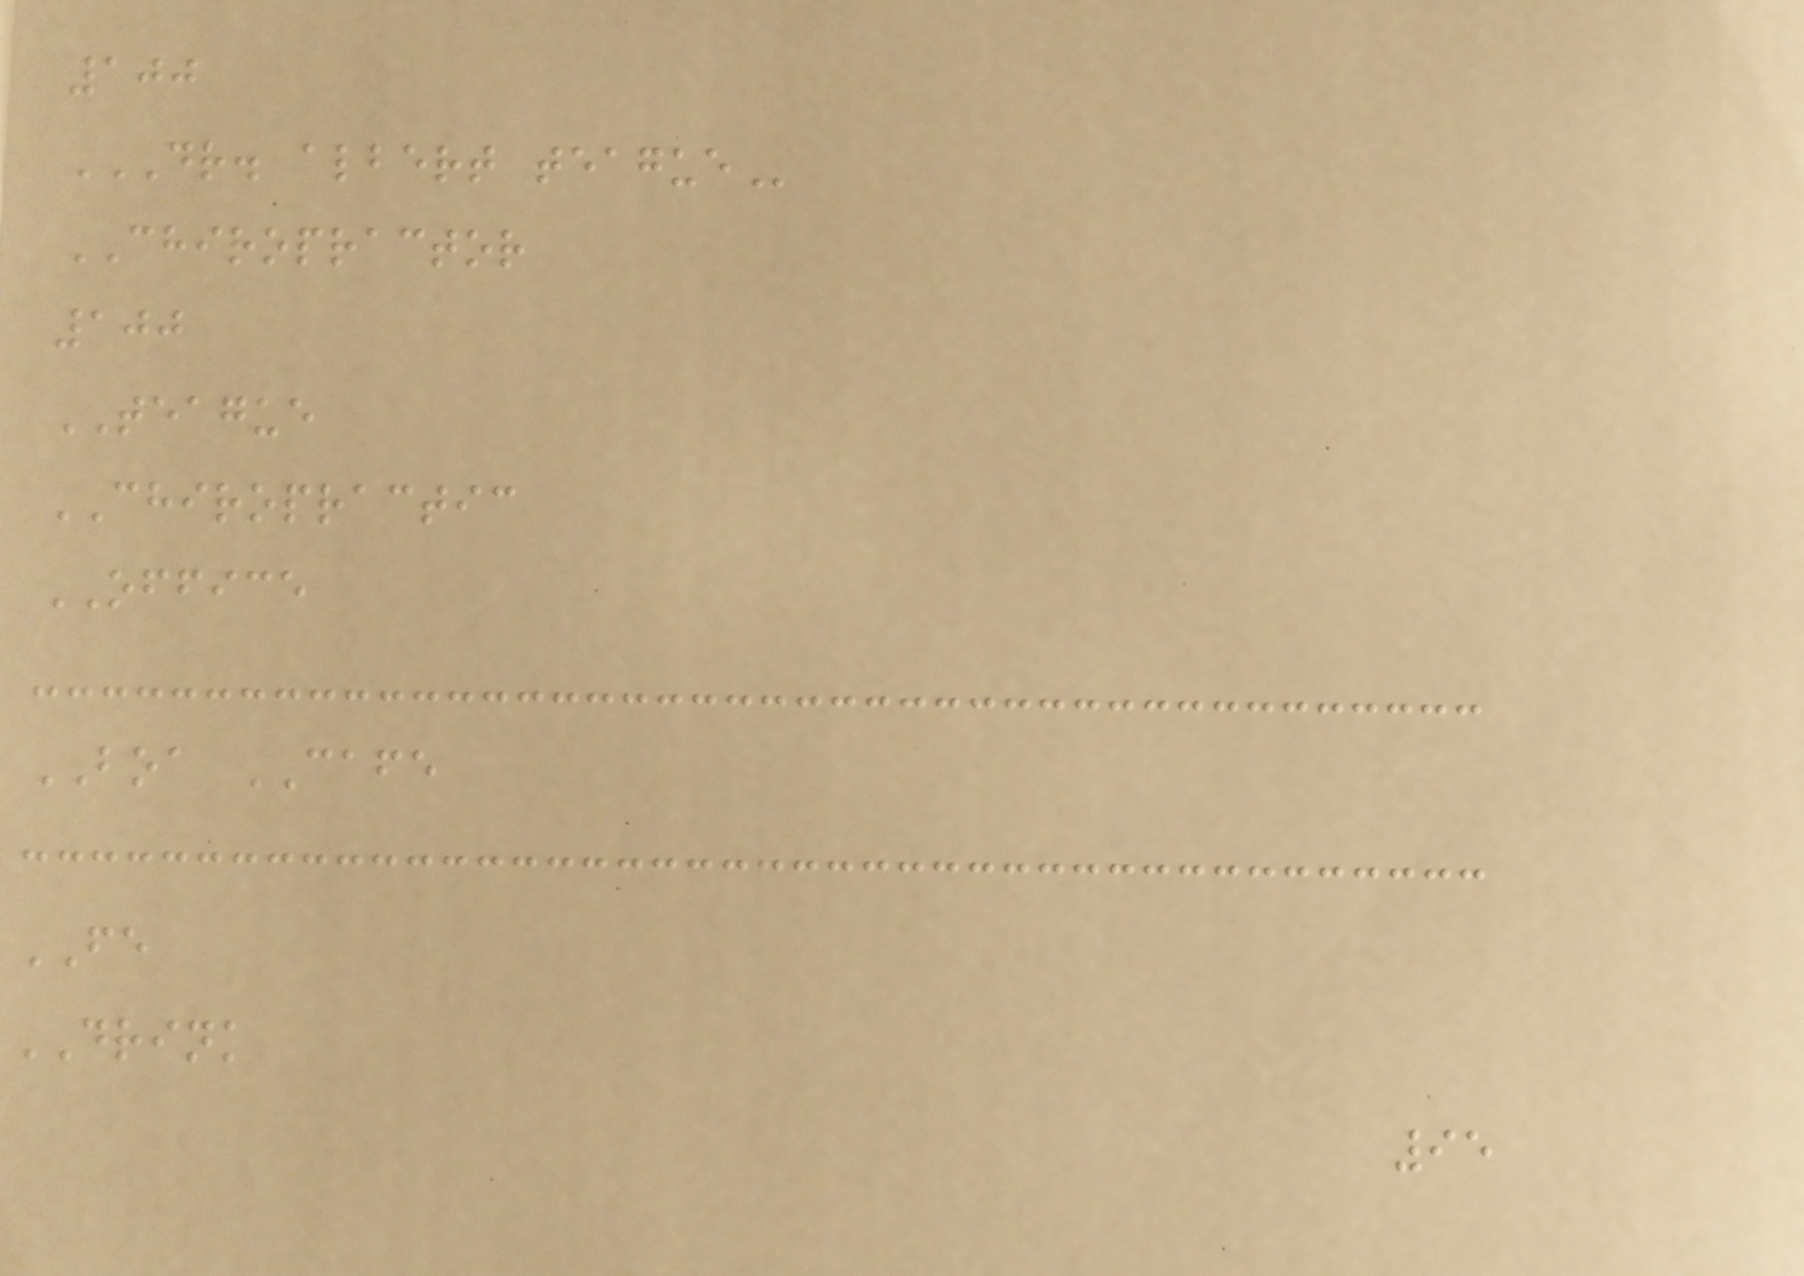100
DR. ALBERT TEAGUE
CHIROPRACTOR
100
TEAGUE
CHIROPRACTIC
OFFICE
BOA CAFE
FE
DRINK
95
